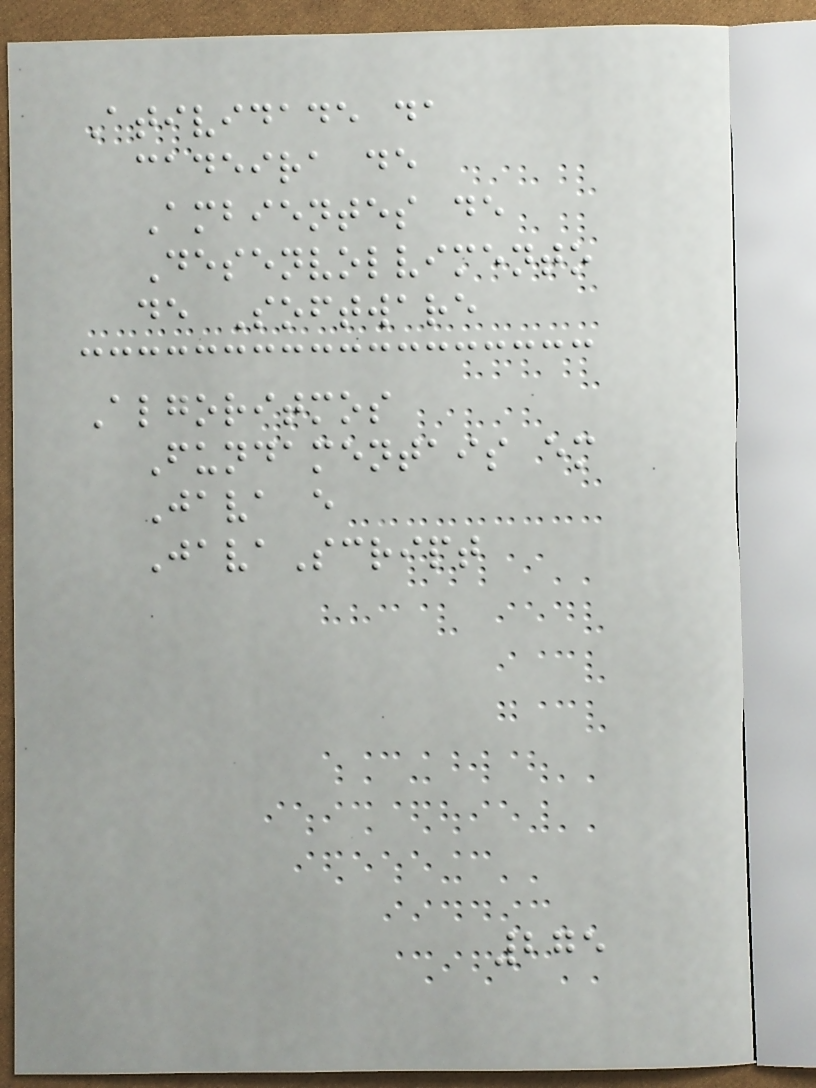Atividade da
cadeira de
Ambientes de
Desenvolvimento
de Software
Algoritmos
Fundamentais em
Java e
JavaScript
275
